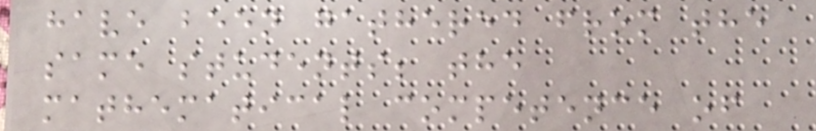have been gathered from the
same students; the
mathematical competence of
